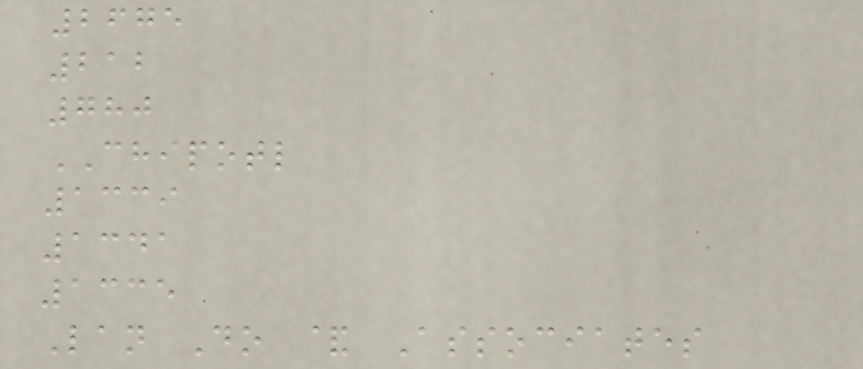2675
212
780
CHIPOTL
1339
1341
1335
Lan Do & Associates
